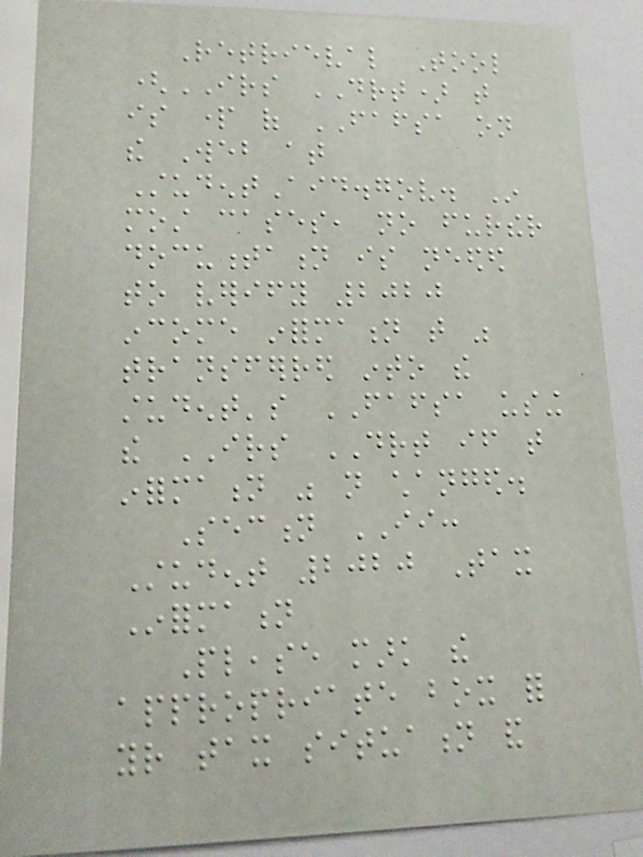Retrieval Tool
(IRS DRT) that
is part of FAFSA on
the Web at
StudentAid.gov. In
most cases, no further
documentation is needed
to verify 2020
income information that was
transferred into the
student's FAFSA using
the IRS DRT if that
information was not changed.
Section II:
Student 2020 Tax
Information
Please mark the
appropriate box for
your tax situation and
